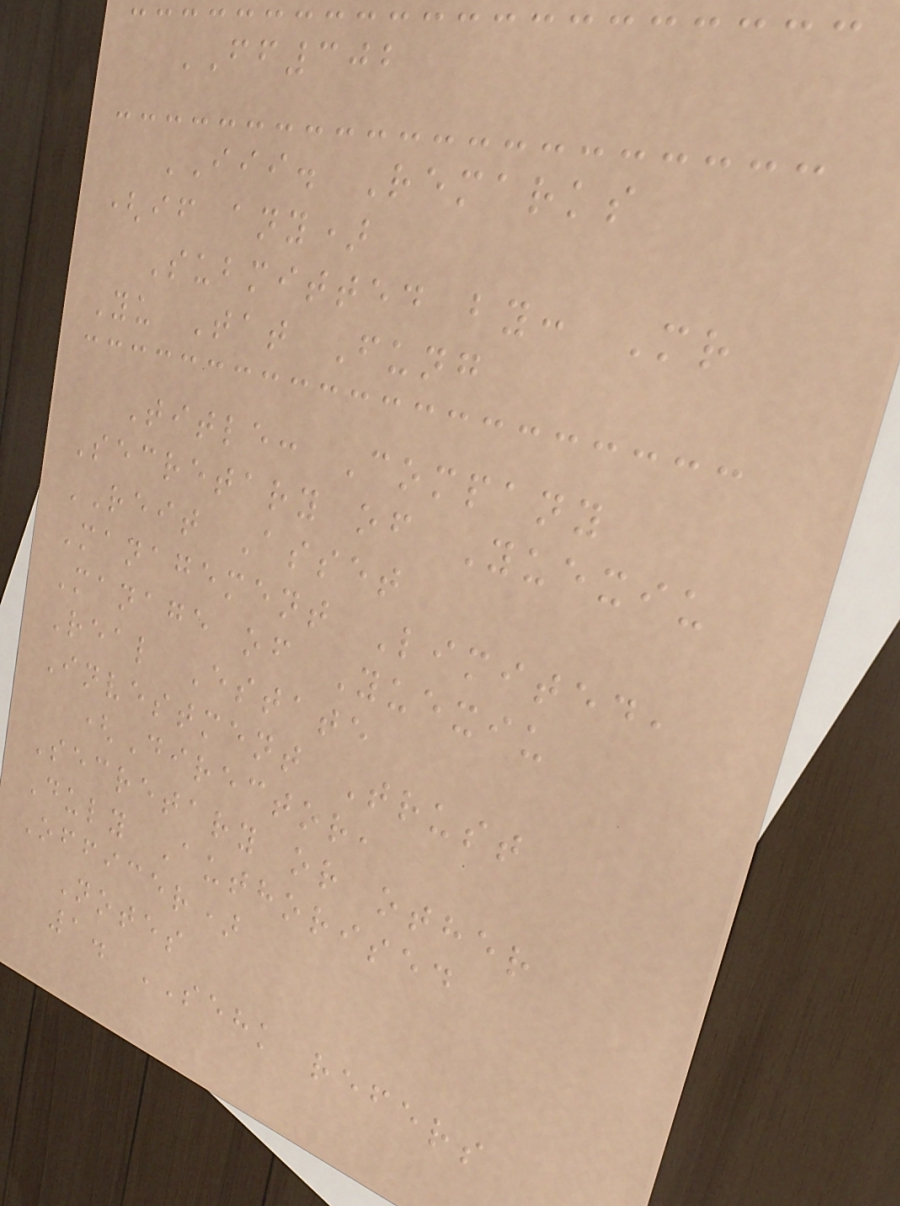FF302
III. Remarks
(if any)
Submitted by: Mr
Yu Tat Fung
Title: Company
Secretary of Yuexiu
REIT Asset
Management Limited,
Manage of Yuexiu
Real Estate
Investment Trust
(Director,
Secretary or other
Duly Authorised
Officer)
Notes
1. SEHK refers
